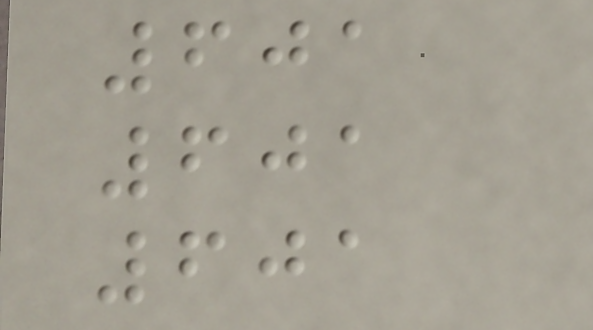601
601
601
